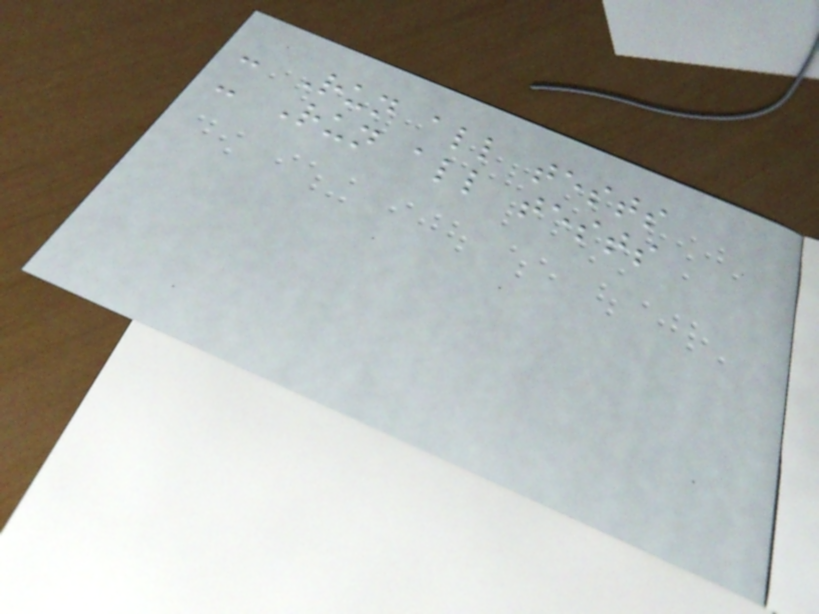- Run all tests
- Run all tests
